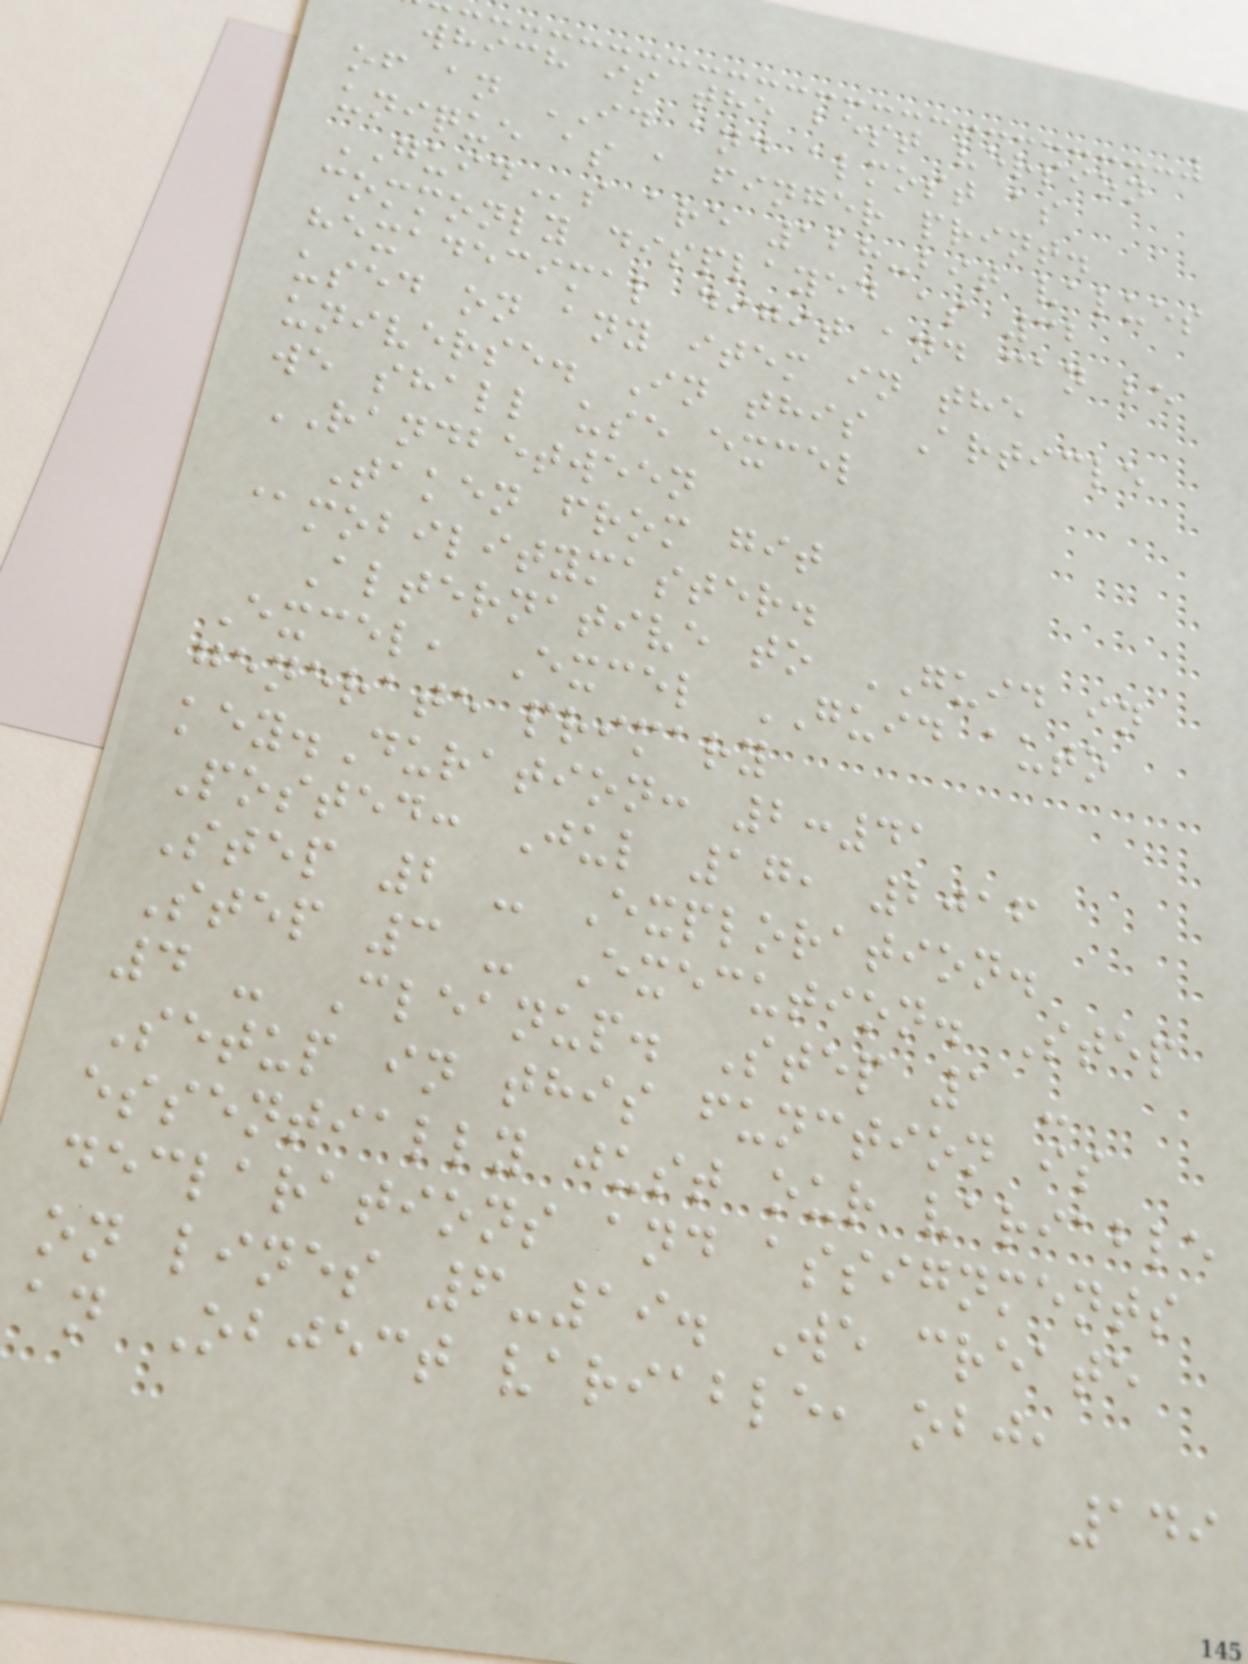which is the best version
of an ID and almost as
unique as a finger print.
GUIDs are 128-bit values
commonly displayed as 32
hexadecimal digit and can be
used on any item in the
universe. In this Article
we shall use excel
RANDBETWEEN
Taken from git
@mobilitymaster.
Alternative to GUID in
Excel, Excel GUID auto
generate primary
key.Duration: 2:41
Posted: Jul 17, 2016
Step 2 - Exploration.
Step 3 - Execution. Step
4 - Cleanup. Step 1 -
Setup in this function is
essentially just our variable
declarations and assignments
on lines 6-19. We create
an Object variable, obj,
149
